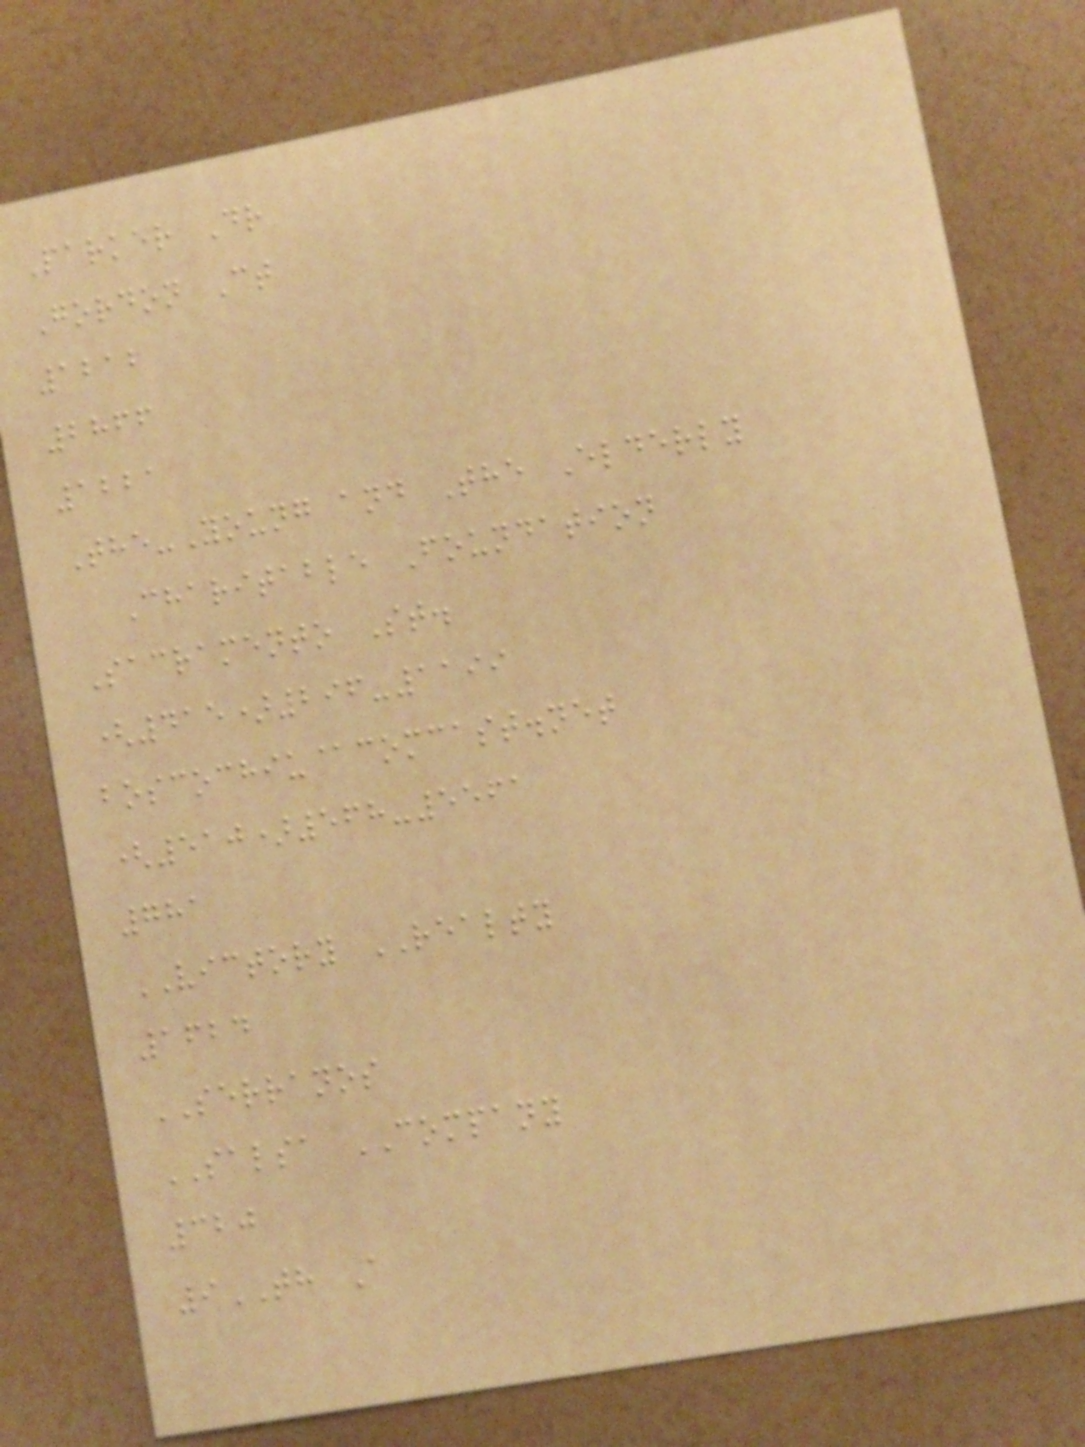Parker Dr
Gordon Ct
1212
2866
1221
The-Young and The Elderly
Charitable Foundation
Sacramento St.
(415)296-1199
boscochiu@comcast.net
(510)568-5561
781
VICTORY REALTY
1624
SERRANOS
SALSA COMPANY
320
9TH A
